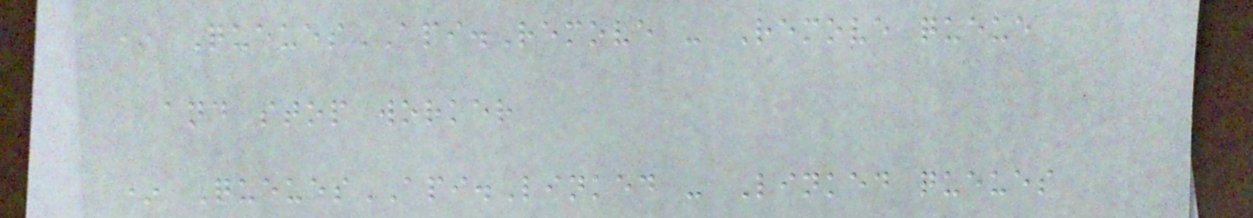* QueuesAPI.Remove - Remove queue
and stop worker
* QueuesAPI.Linked - Linked queues
